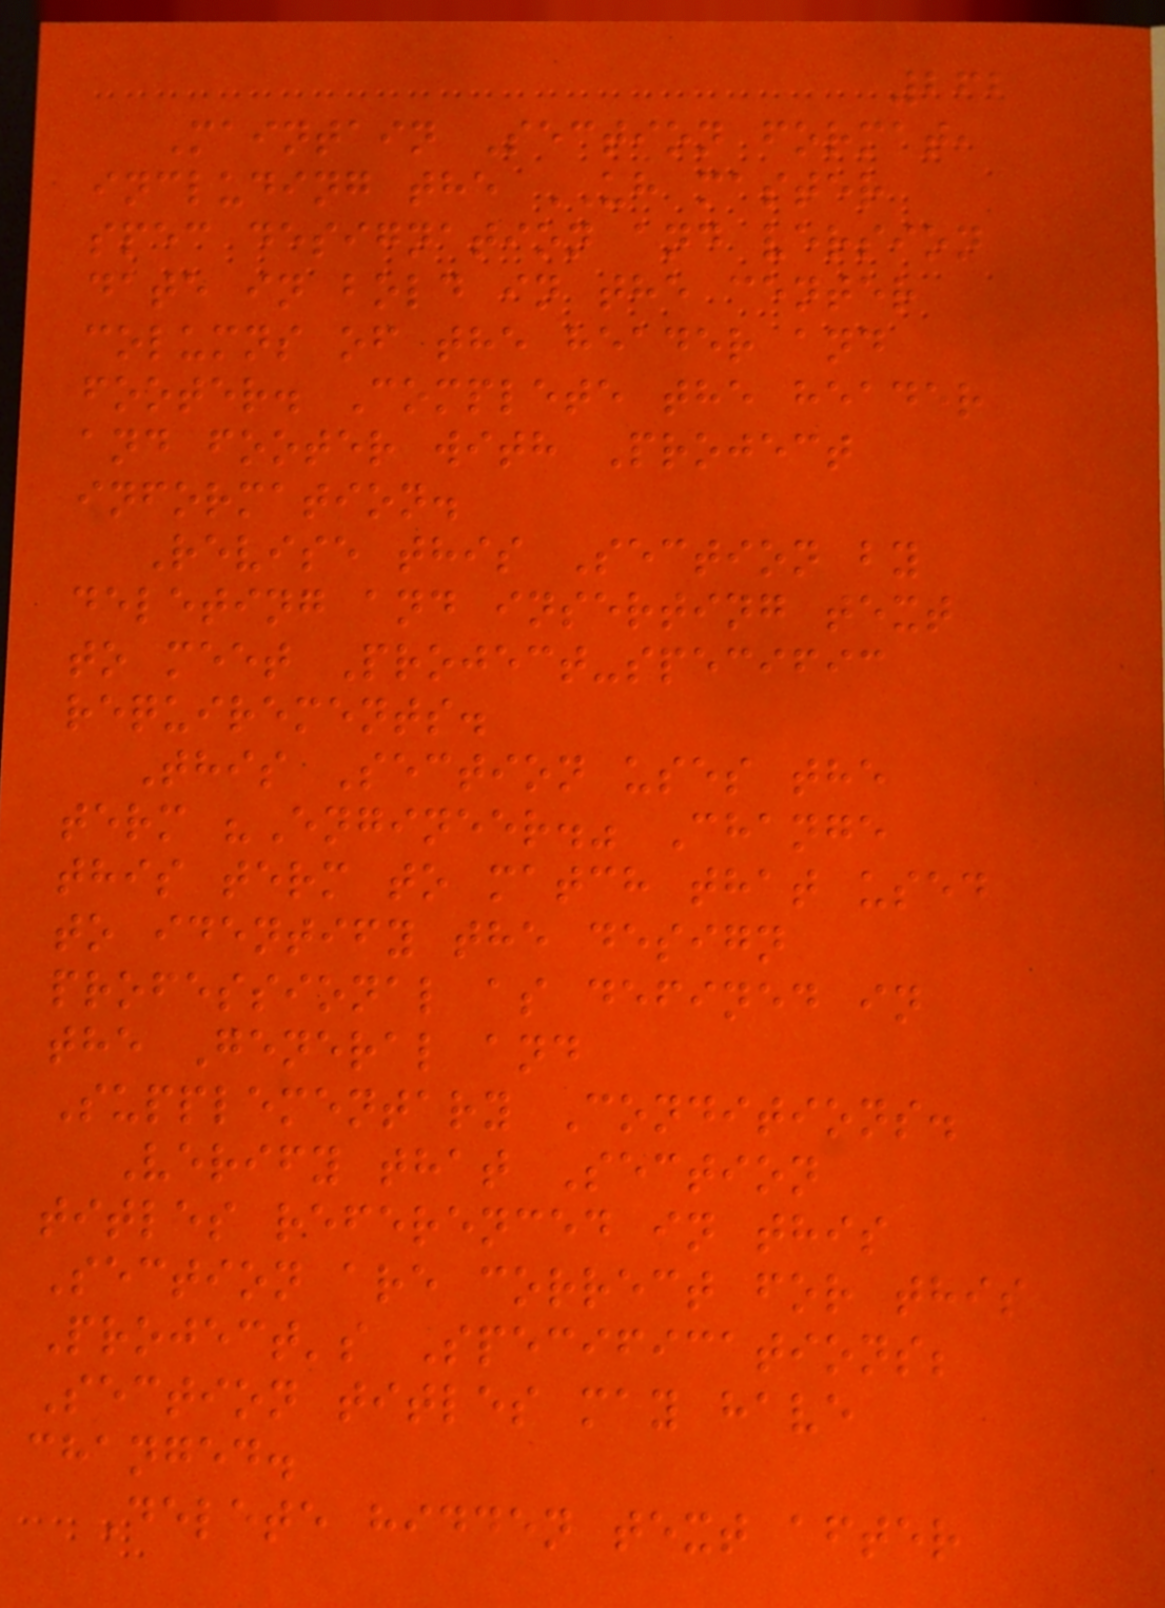262
Maintain Section format,
including the UH master
spec designation and version
date in bold in the center
columns of the header and
footer. Complete the header
and footer with Project
information.
Revise this Section by
deleting and inserting text
to meet Project-specific
requirements.
This Section uses the
term "Engineer." Change
this term to match that used
to identify the design
professional as defined in
the General and
Supplementary Conditions.
Verify that Section
titles referenced in this
Section are correct for this
Project's Specifications;
Section titles may have
changed.
Delete hidden text after
